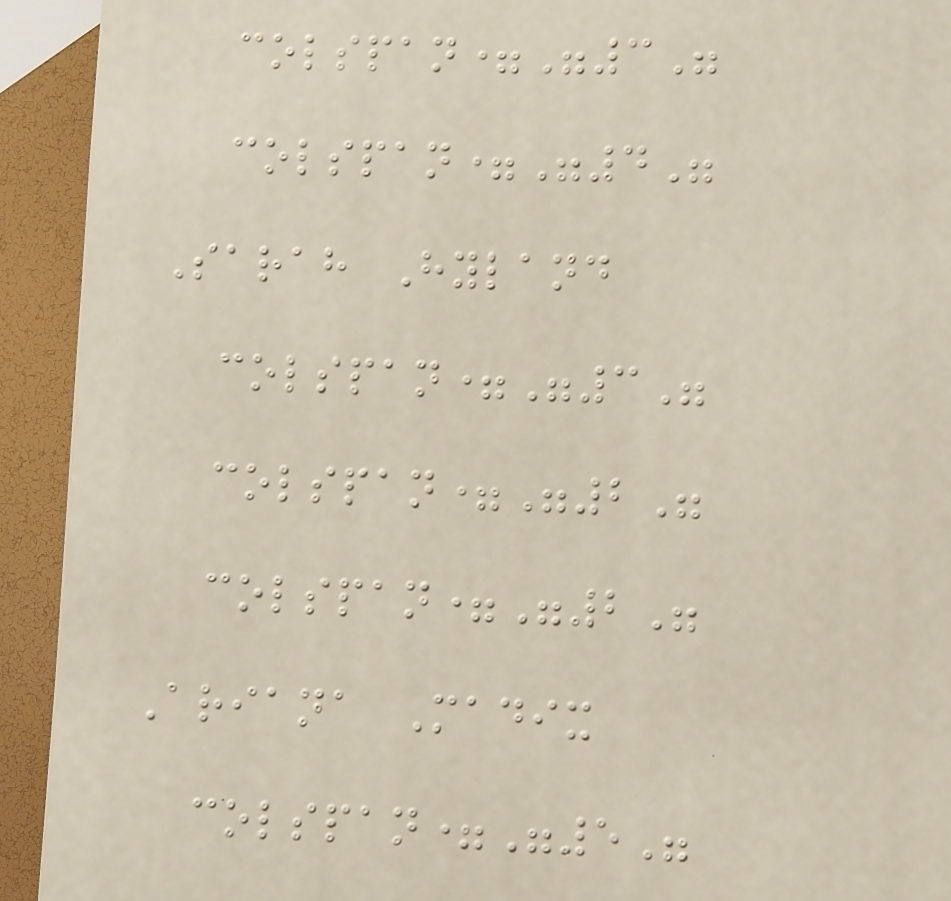colspan="3"
colspan="4"
Sarah Hyland
colspan="3"
colspan="2"
colspan="2"
Ariana Madix
colspan="5"
